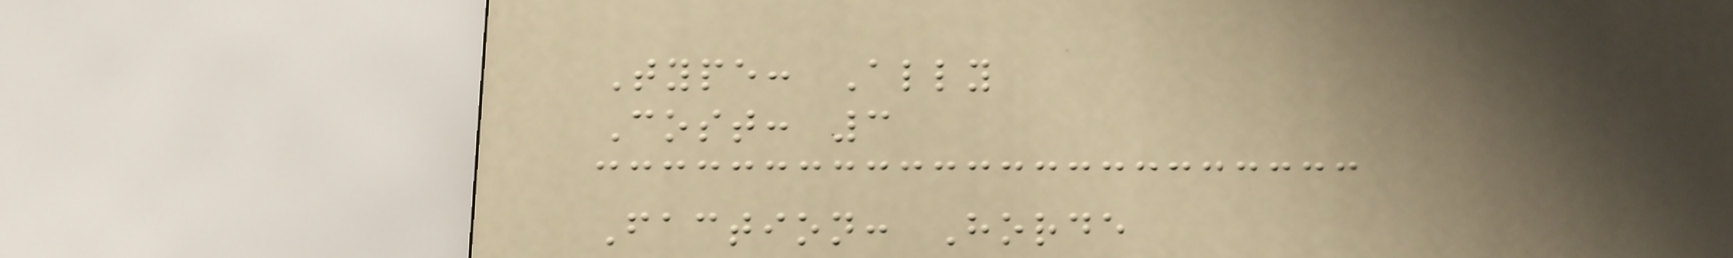Type: Ally
Cost: 3
Faction: Horde
